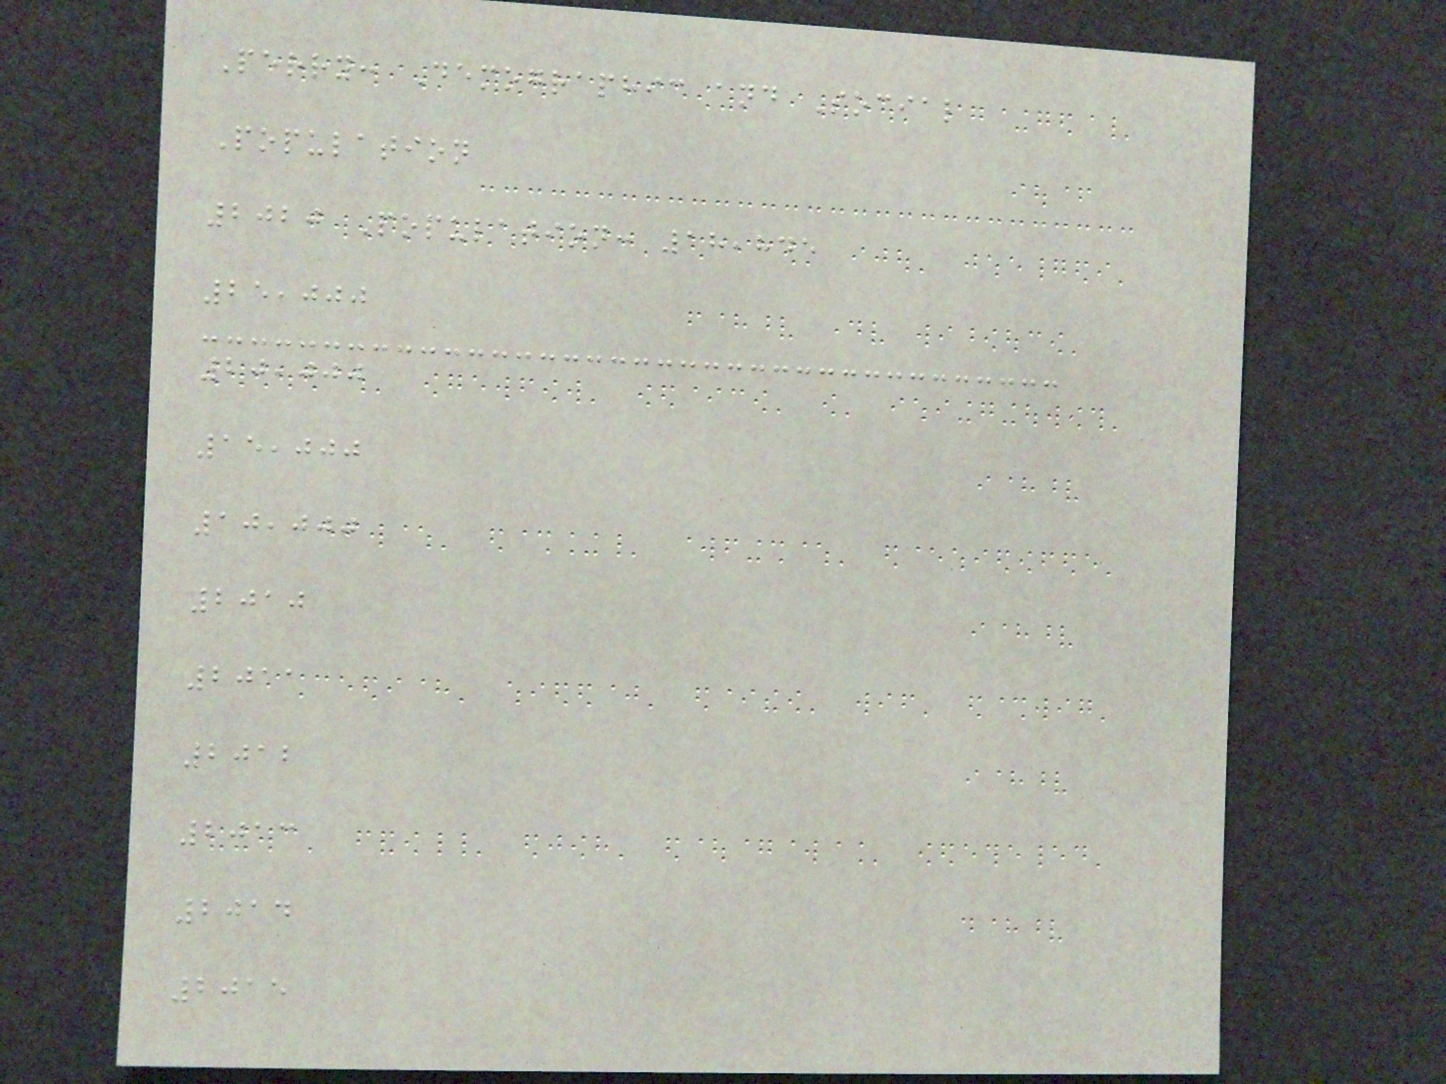Perry: Demographic and Social
Population
2020 Population: 18,845
25,000
20,000
15,000
10,000
2010
2011
2012
2013
2014
2015
